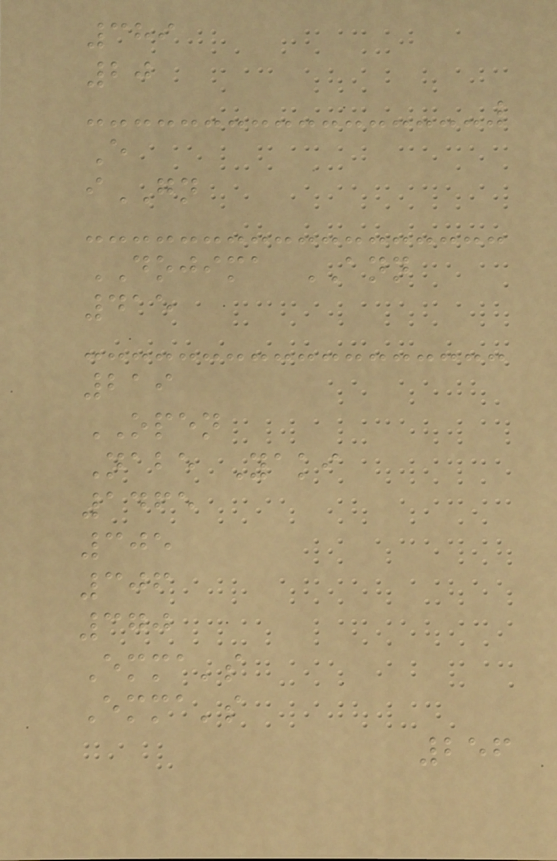389
20
E
iGN
DOJIMA ANN
415
219
OPEN
Nabe Yaki
1465
305
306
370
Emma's
Emma's
256
